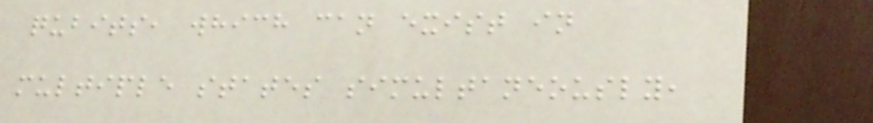qubits, which can exist in
multiple states simultaneously,
